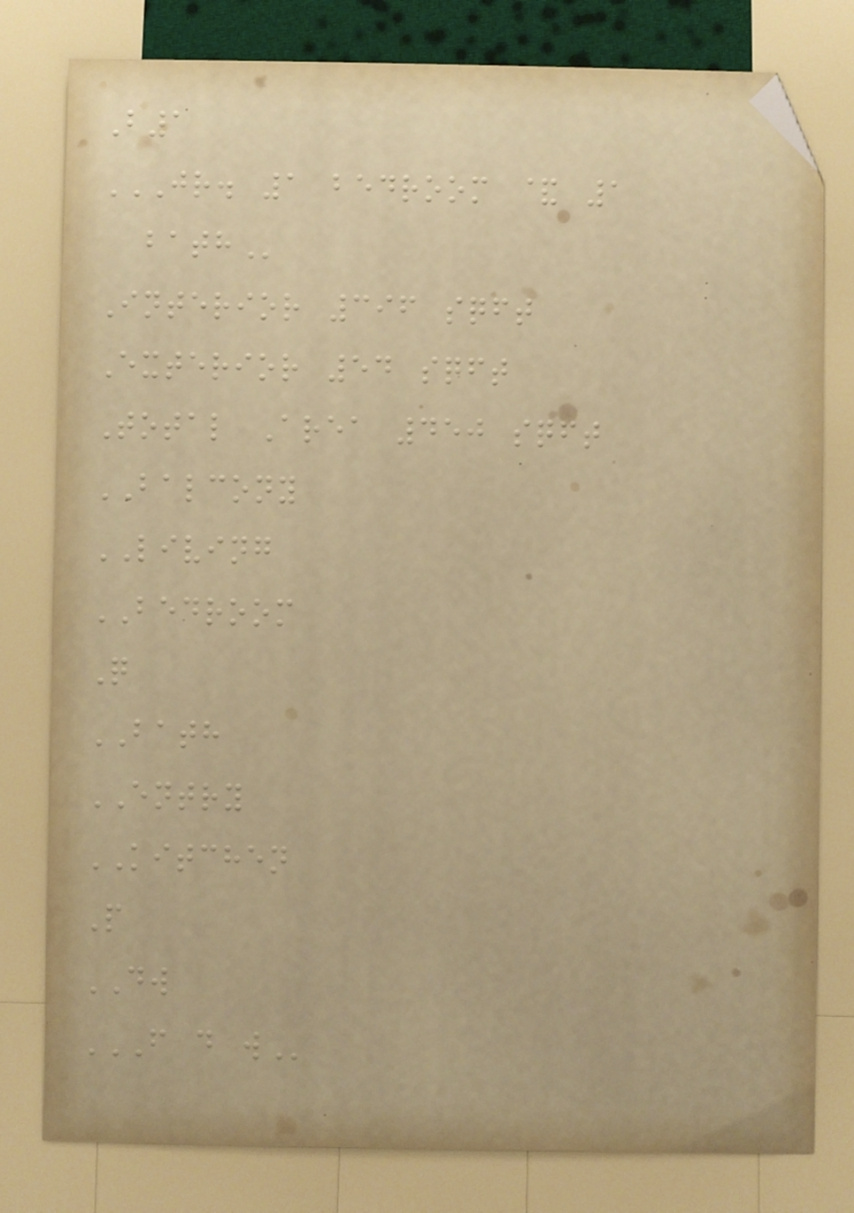B1
JR. 1 BEDROOM & 1
BATH
Interior 396 sqft
Exterior 54 sqft
Total Area 450 sqft
BALCONY
LIVING
BEDROOM
Q
BATH
ENTRY
KITCHEN
P
DW
F D W
